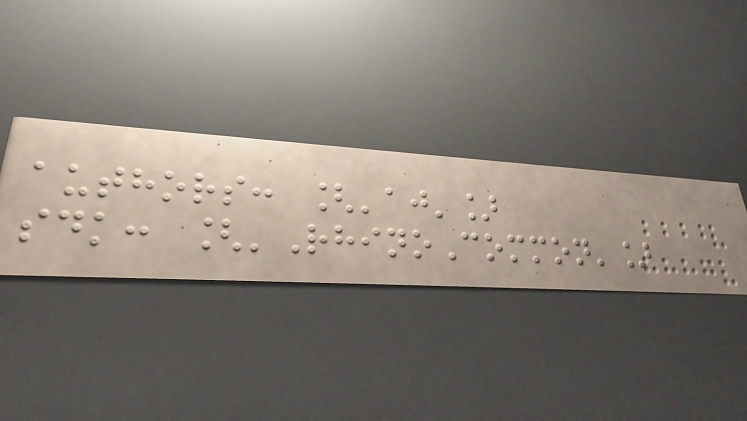authors: ['aj']
sdk: ['RhinoCommon']
